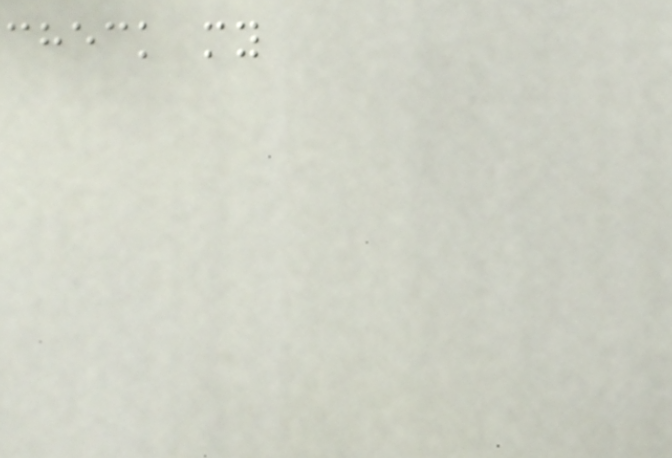check my
